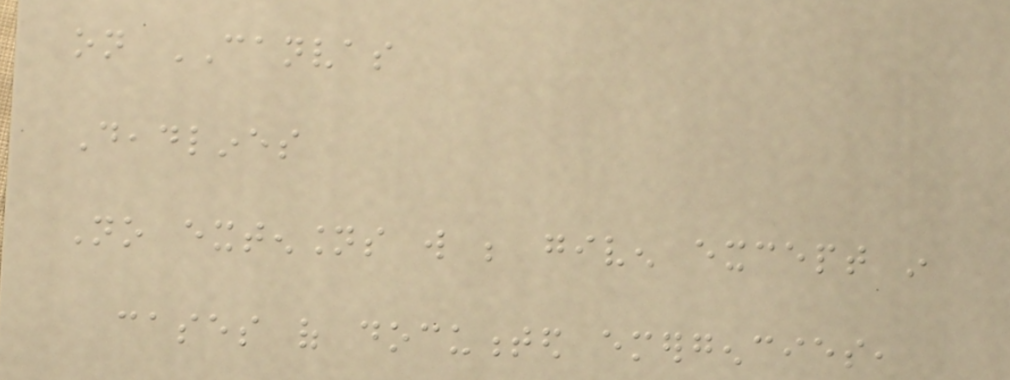on CANVAS
Deadlines
No extensions will be given except in
cases of documented emergencies,
